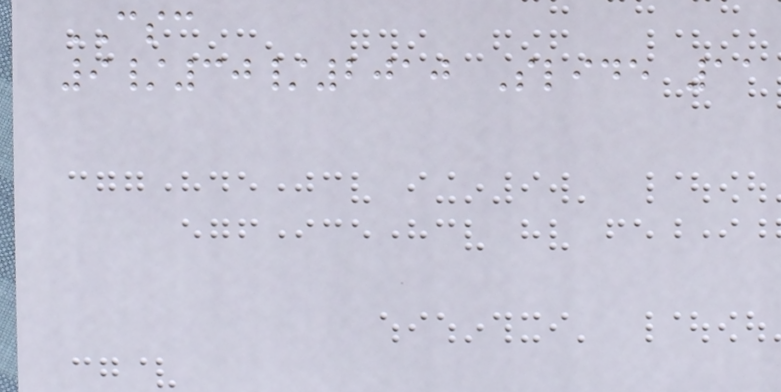CSC
9/30/2010 Slide 11
